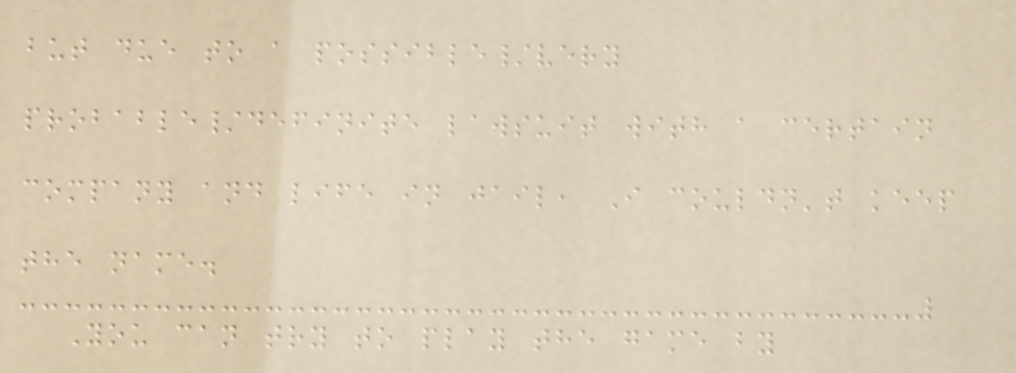but due to a possible/very
probable/definite lawsuit with a certain
company and life in jail, I couldn't keep
the name.
You can try to play the game by
